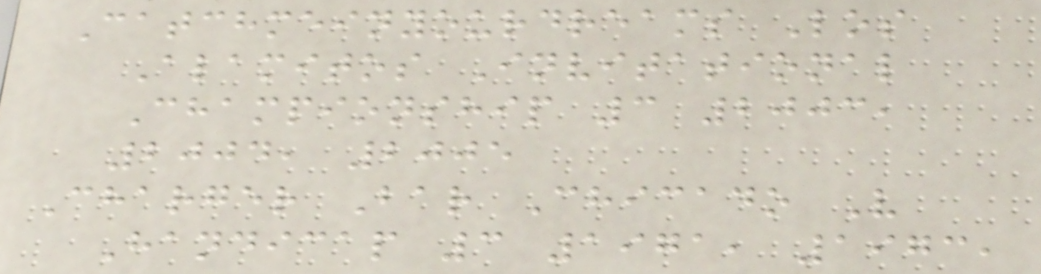Catchmeinyourdreams Los
Alamitos Invitational
Championship 3 2003,
2004, 2005
Charger Bar Chicado V
Handicap 3 1971, 1973,
